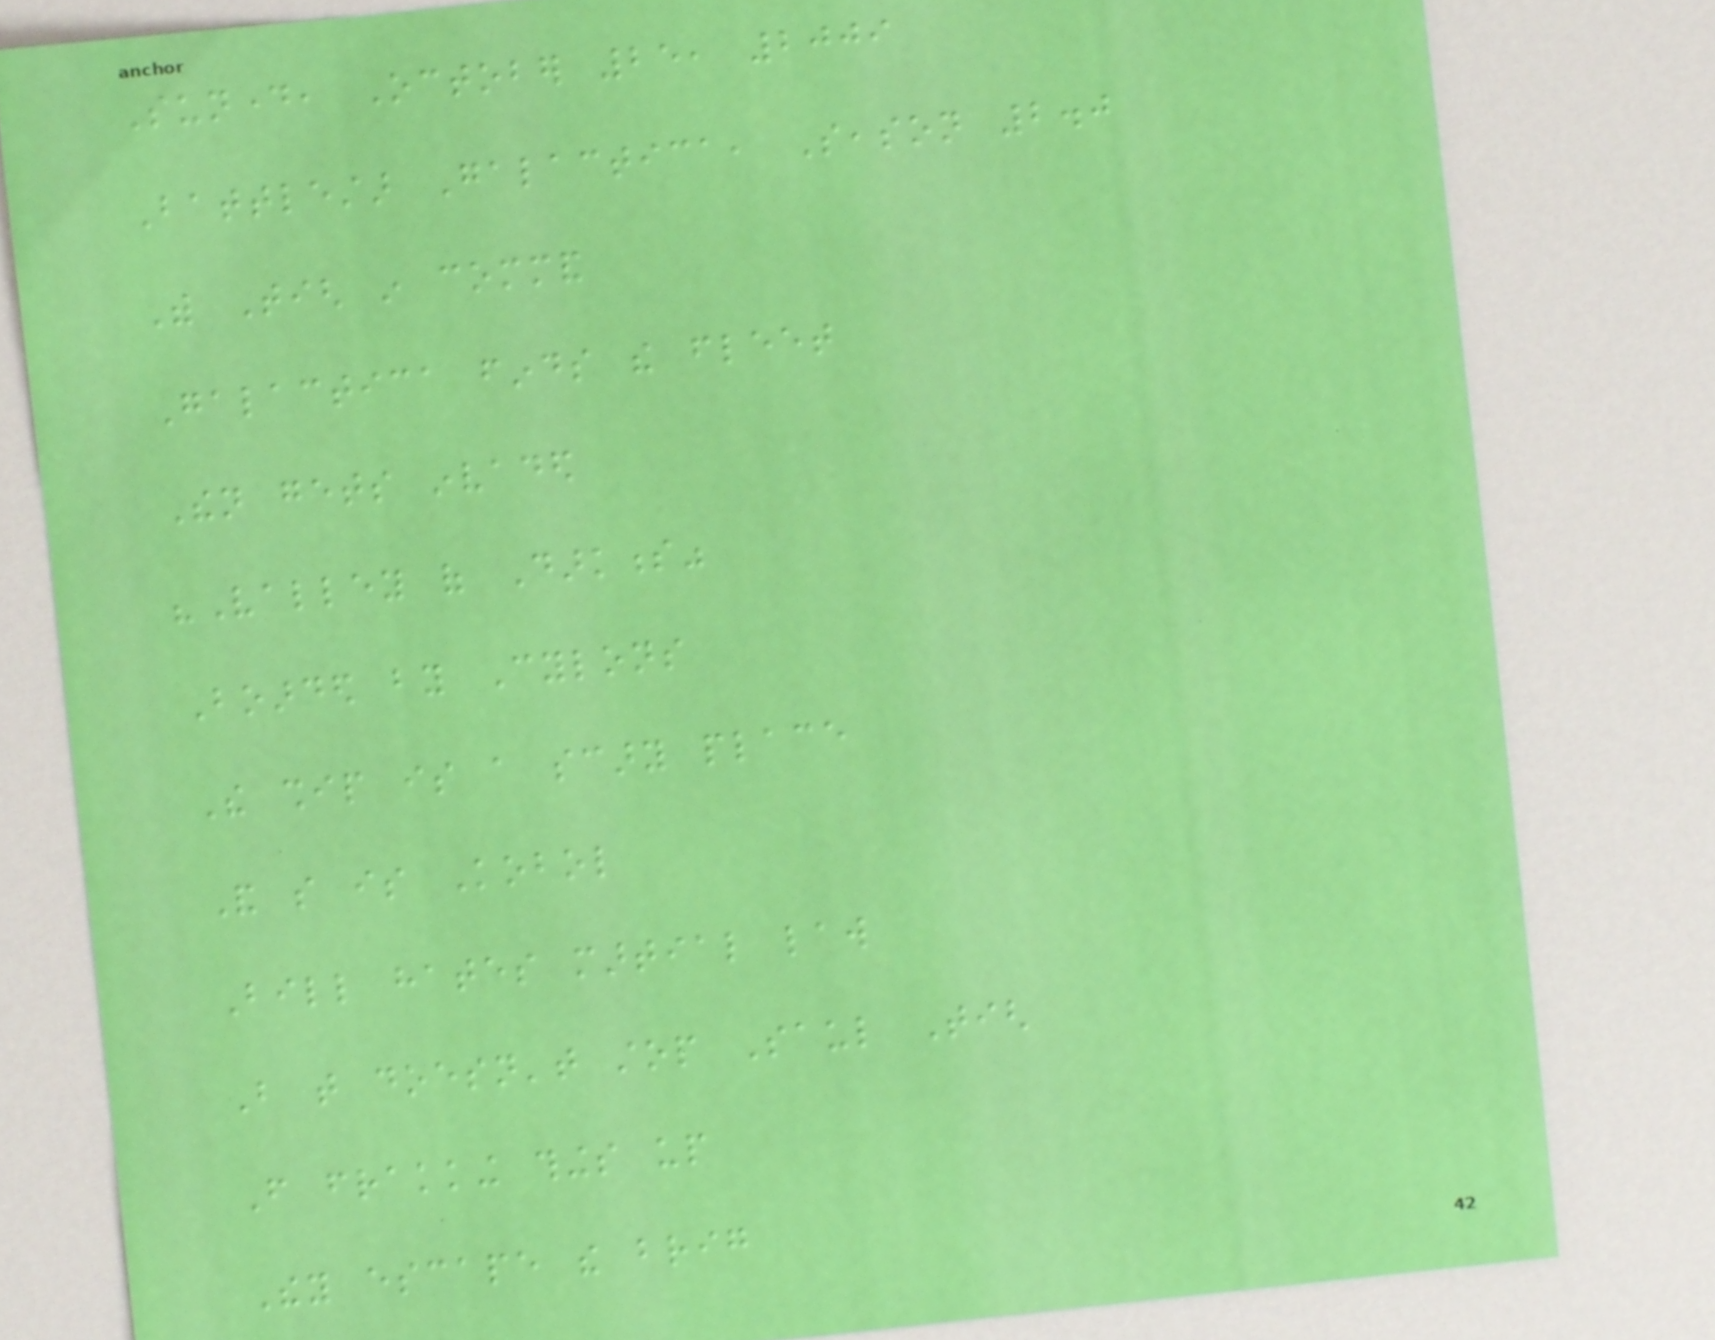Sunday, October 25, 2009
Battlestar Galactica, Season 2.0
With Tigh in command
Galactica finds the fleet
Then gets invaded
"Valley of Darkness"
Boarded by Cylons
The ship is a scary place
And so is Kobol
Bill hates martial law
But that doesn't stop Saul Tigh
From frakking things up
They escape the brig
